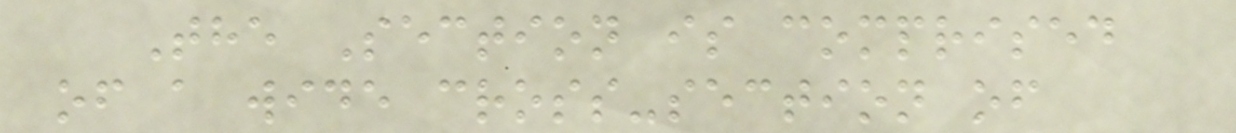The Section is comprised
of a wide cross-section of
